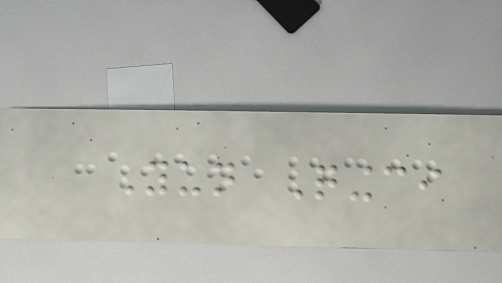Yun Qingci
